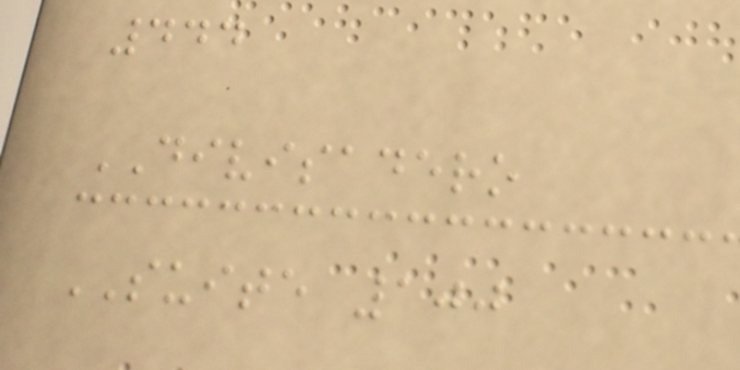444
DIVISADERO
SUITE 100
